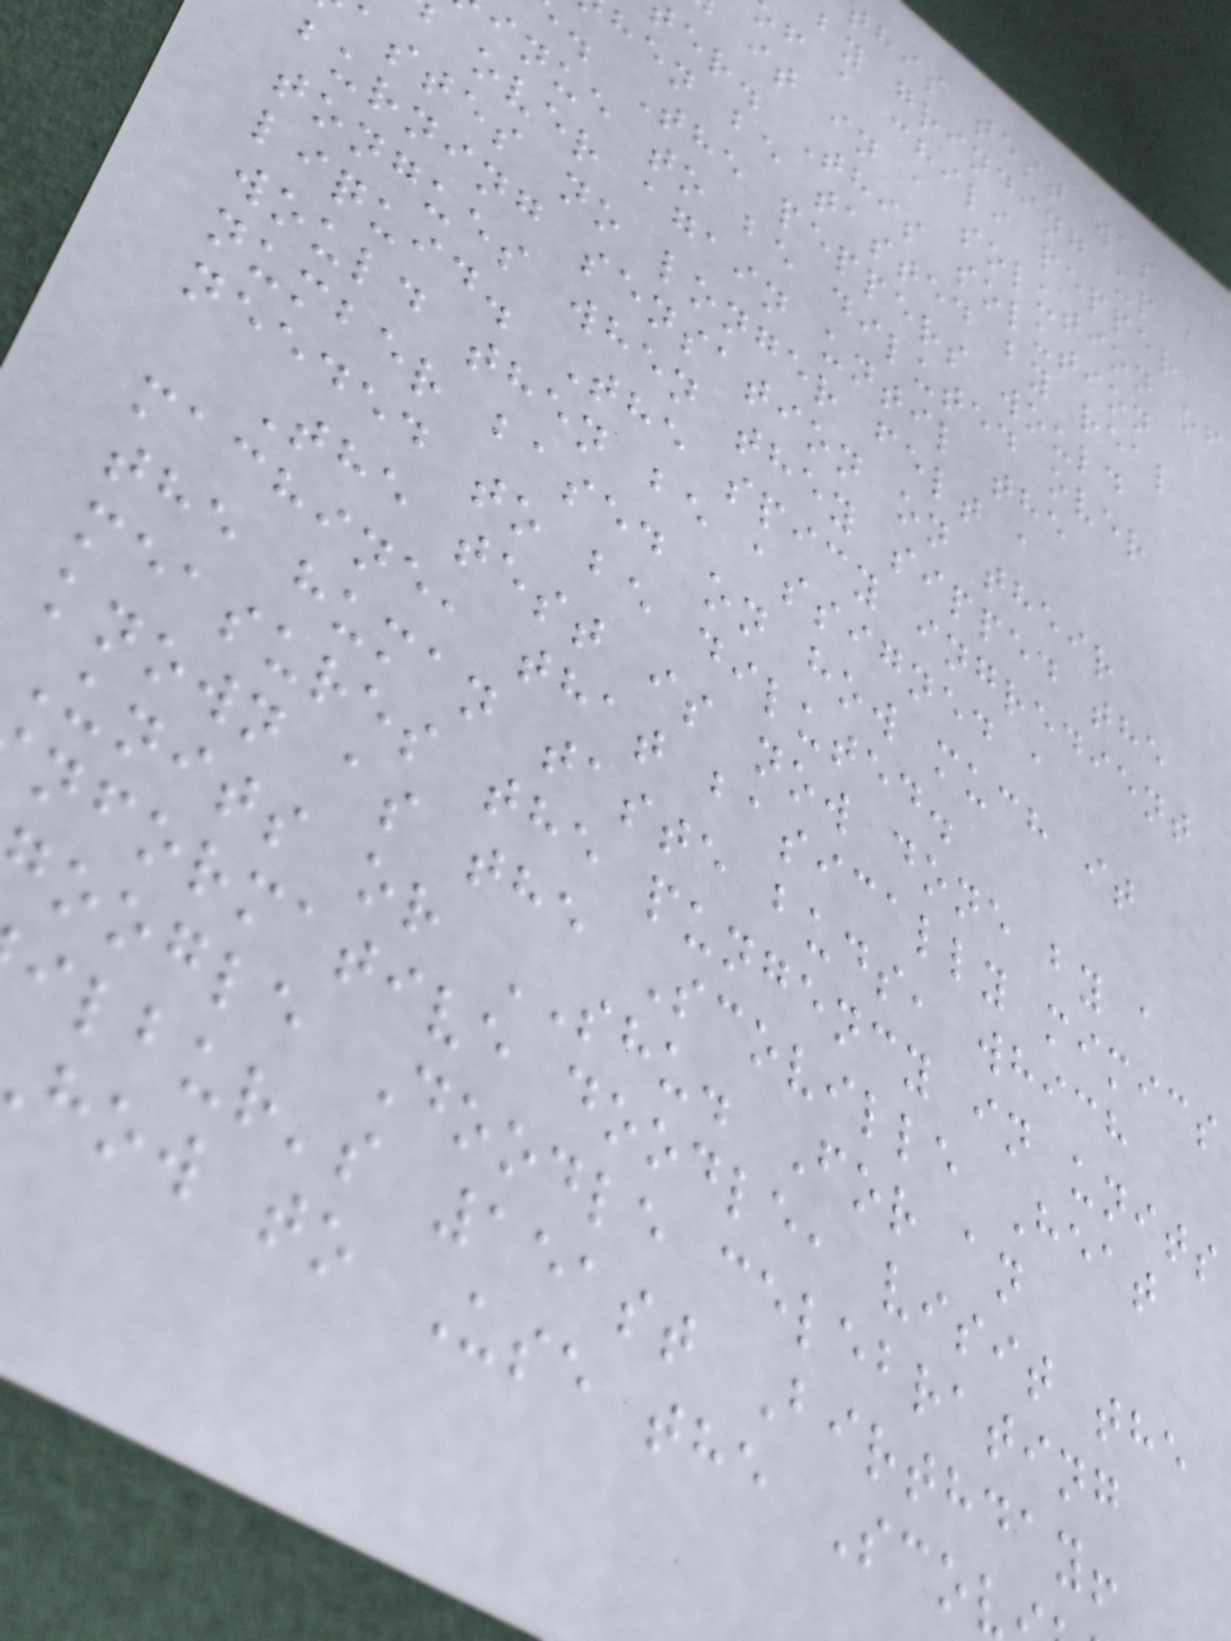this test was
by grinding up a
f a chili pepper
it in a solution of
er. This solution
hen be tasted by real
. The peppers would
inue to be diluted over
over again until the
astes no longer felt a
burning sensation on their
tongues when they sipped the
liquid. The spicy ingredient
would then be assigned a
number based on how much it
needed to be diluted.
The test is now done by a
machine, that basically mimics
the human taste buds, which
measures the pungency in units
known as the Scoville Heat
Units or SHU. For an
nformative doodle, visit the
oogle Doodle celebrating
ilbur's 151st Birthday!
how to Use the Scov
